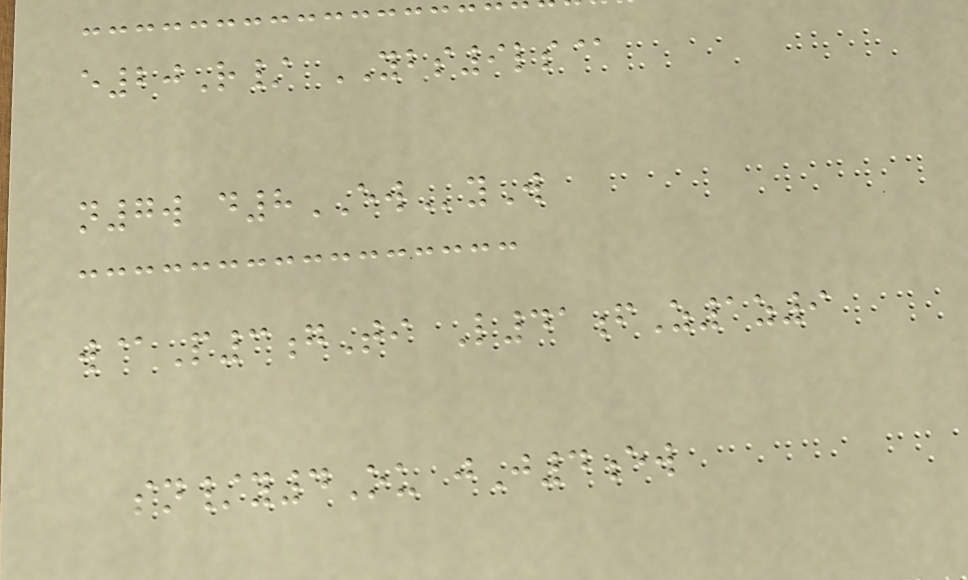e20R/ YBS9ls@
n7w d8EWyW
w@P3gTi L41fZ1z9
sn/y4Ou jJ4ew
